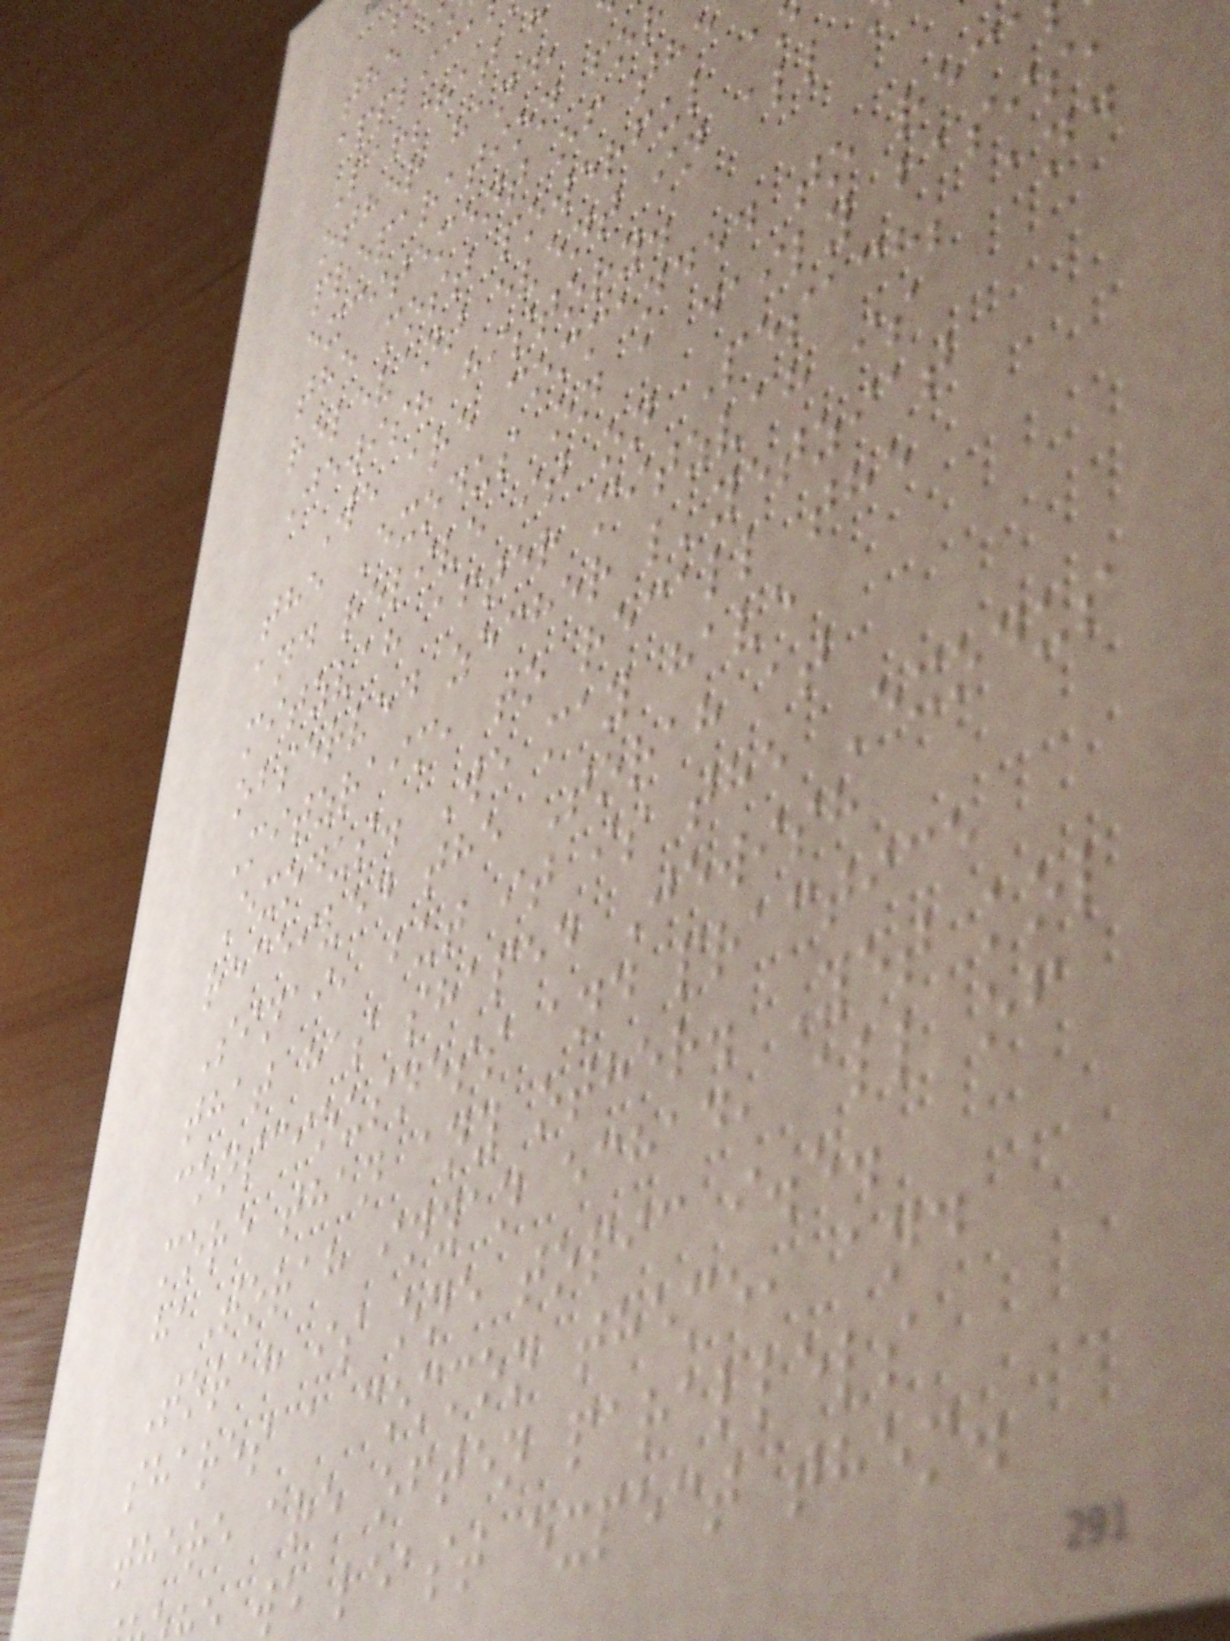applica
Parshat
other hand,
preparation fo
excitement of the
the most powerful a
relevant event in all
Jewish history.
We are commanded to rec
the Exodus on a daily basis,
and relive it on Pesach; and
mitzvah after mitzvah is
observed zecher l'yetziat
Mitzraim, to recall the
Exodus. We may have
received the Torah at
Sinai, but it is the Exodus
that has shaped Jewish
consciousness and practice
more than any other. Yet kol
haTorah inyan echad, all of
Torah is one topic i.e.
shares a common theme, and
there are often parallels
we least expect them.
